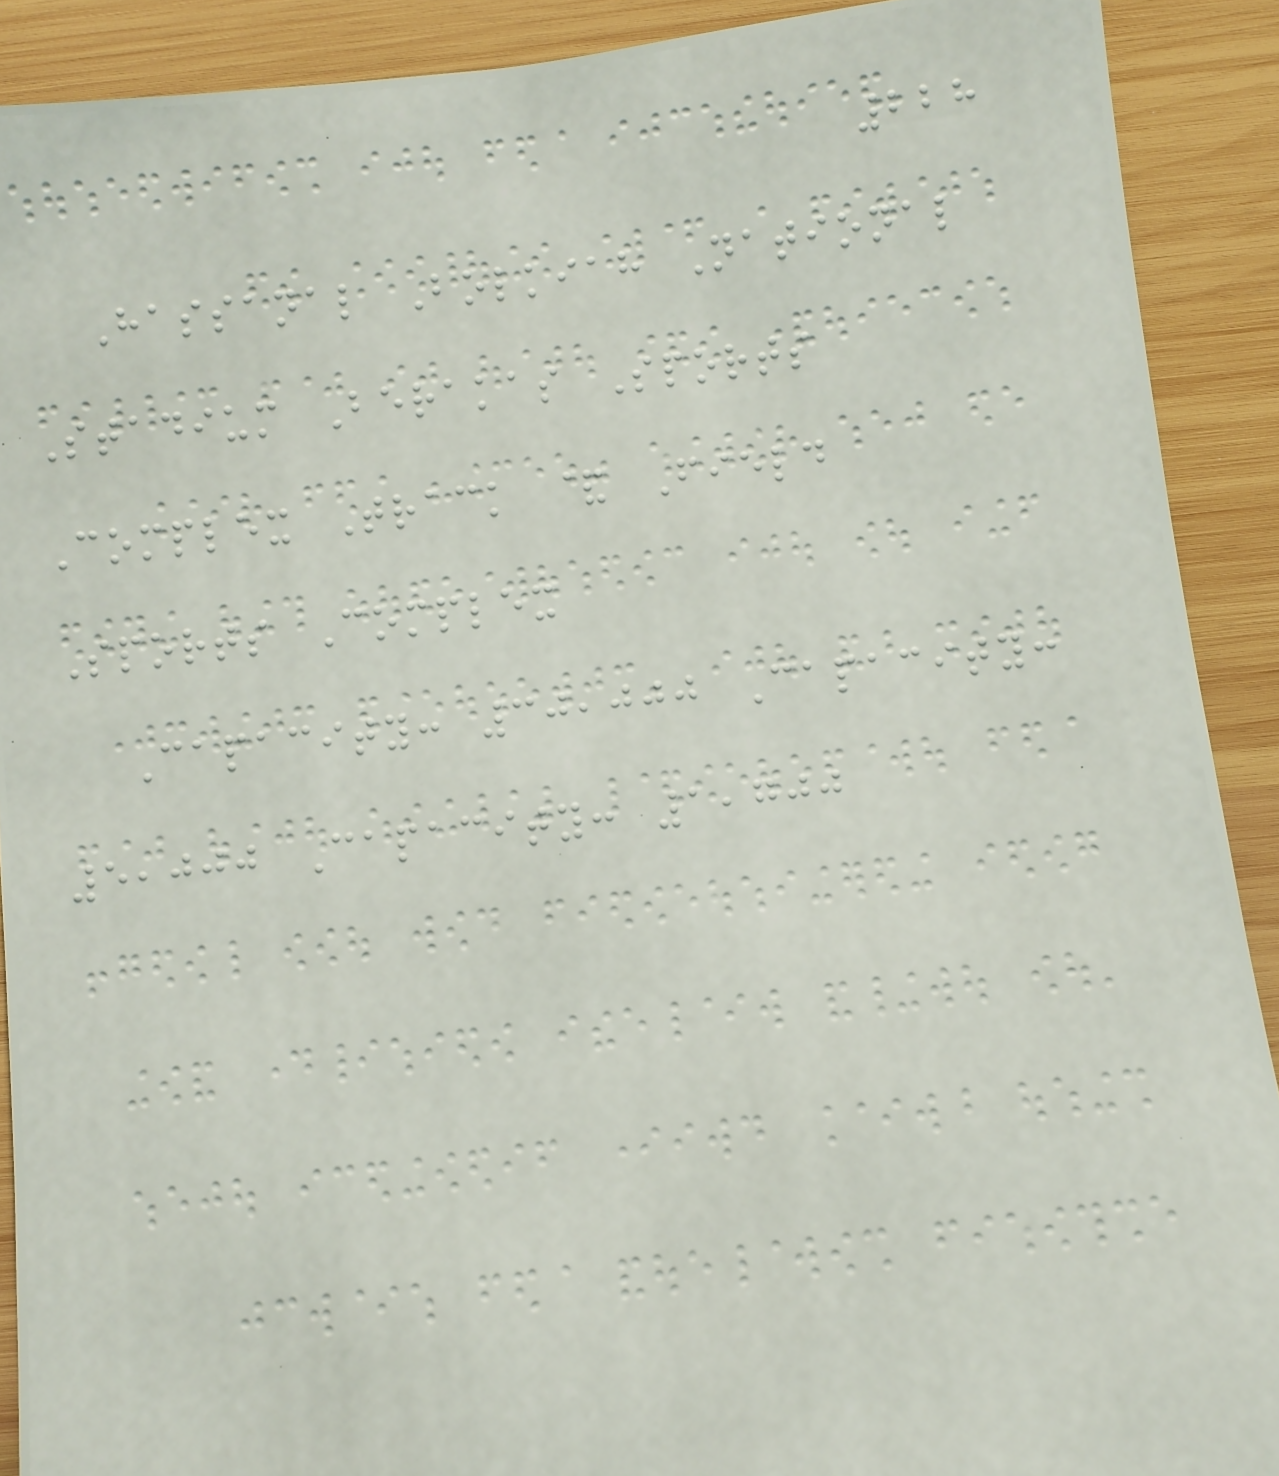228
Hassanal Bolkiah National
Stadium Berakas Sports
Complex Track & Field
Sports Complex
Capacity: 30,000 Capacity:
5,000 Capacity: 1,700
